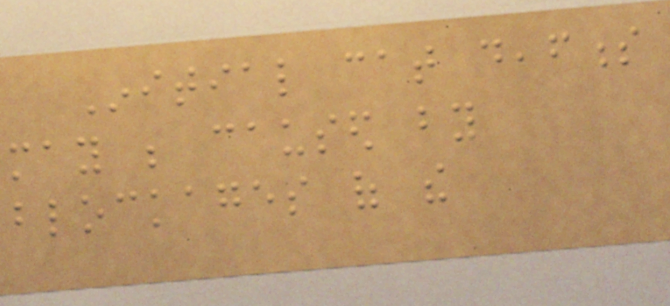Initial cat deafness
may be caused by
blockages of the
